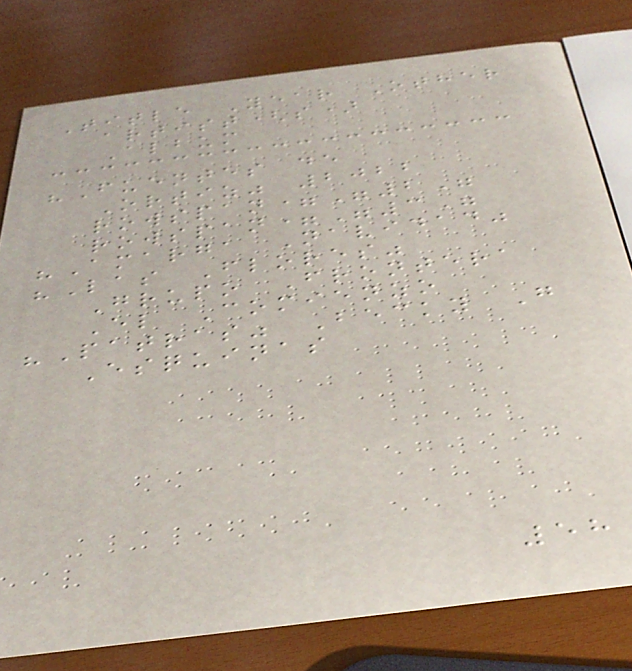Title Year Other
artist(s)
Album
"Fuentes de
Ortiz" 2022
rowspan="2"
rowspan="3"
"Amarga Navidad"
"Las Flores"
Grupo Frontera
El Comienzo
"Patras" Becky G
Esquinas
58
